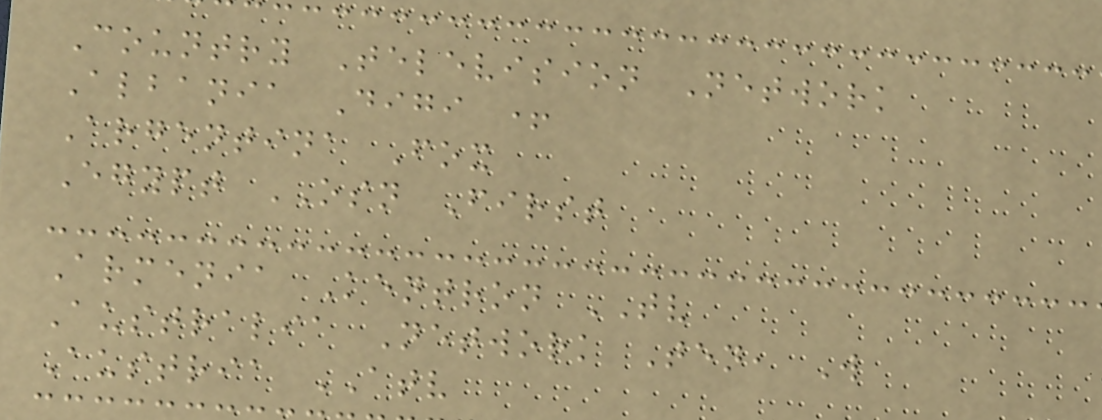Country Television Network
Albania Digi +
Argentina Fox
Egypt OSN First
Armenia Kentron TV
Australia Network Ten, W
Austria ATV
